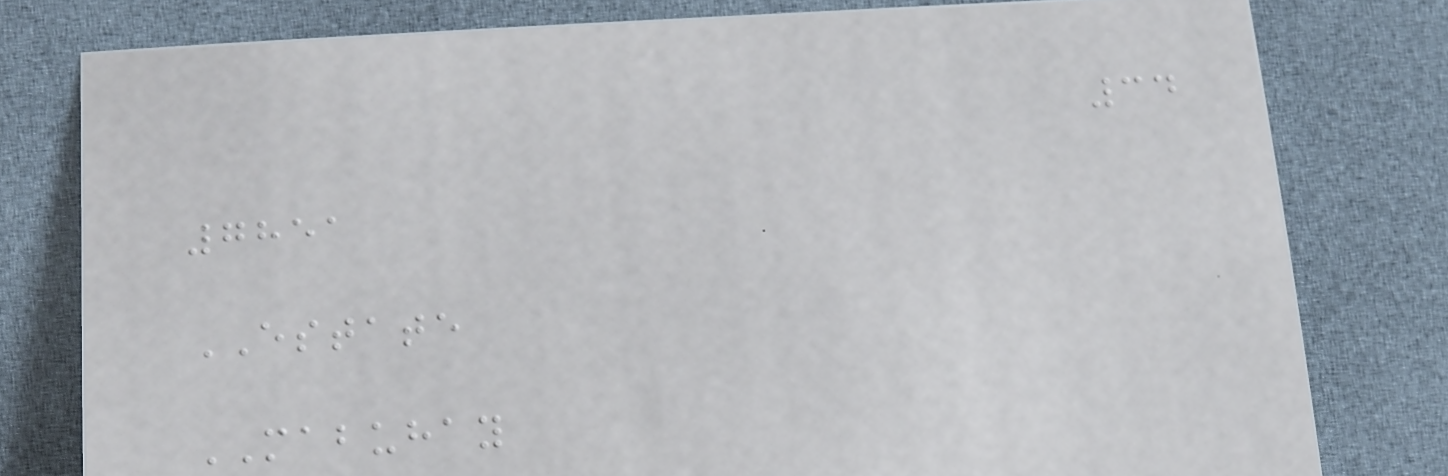34
7851
ESTATE
MABUHAY
